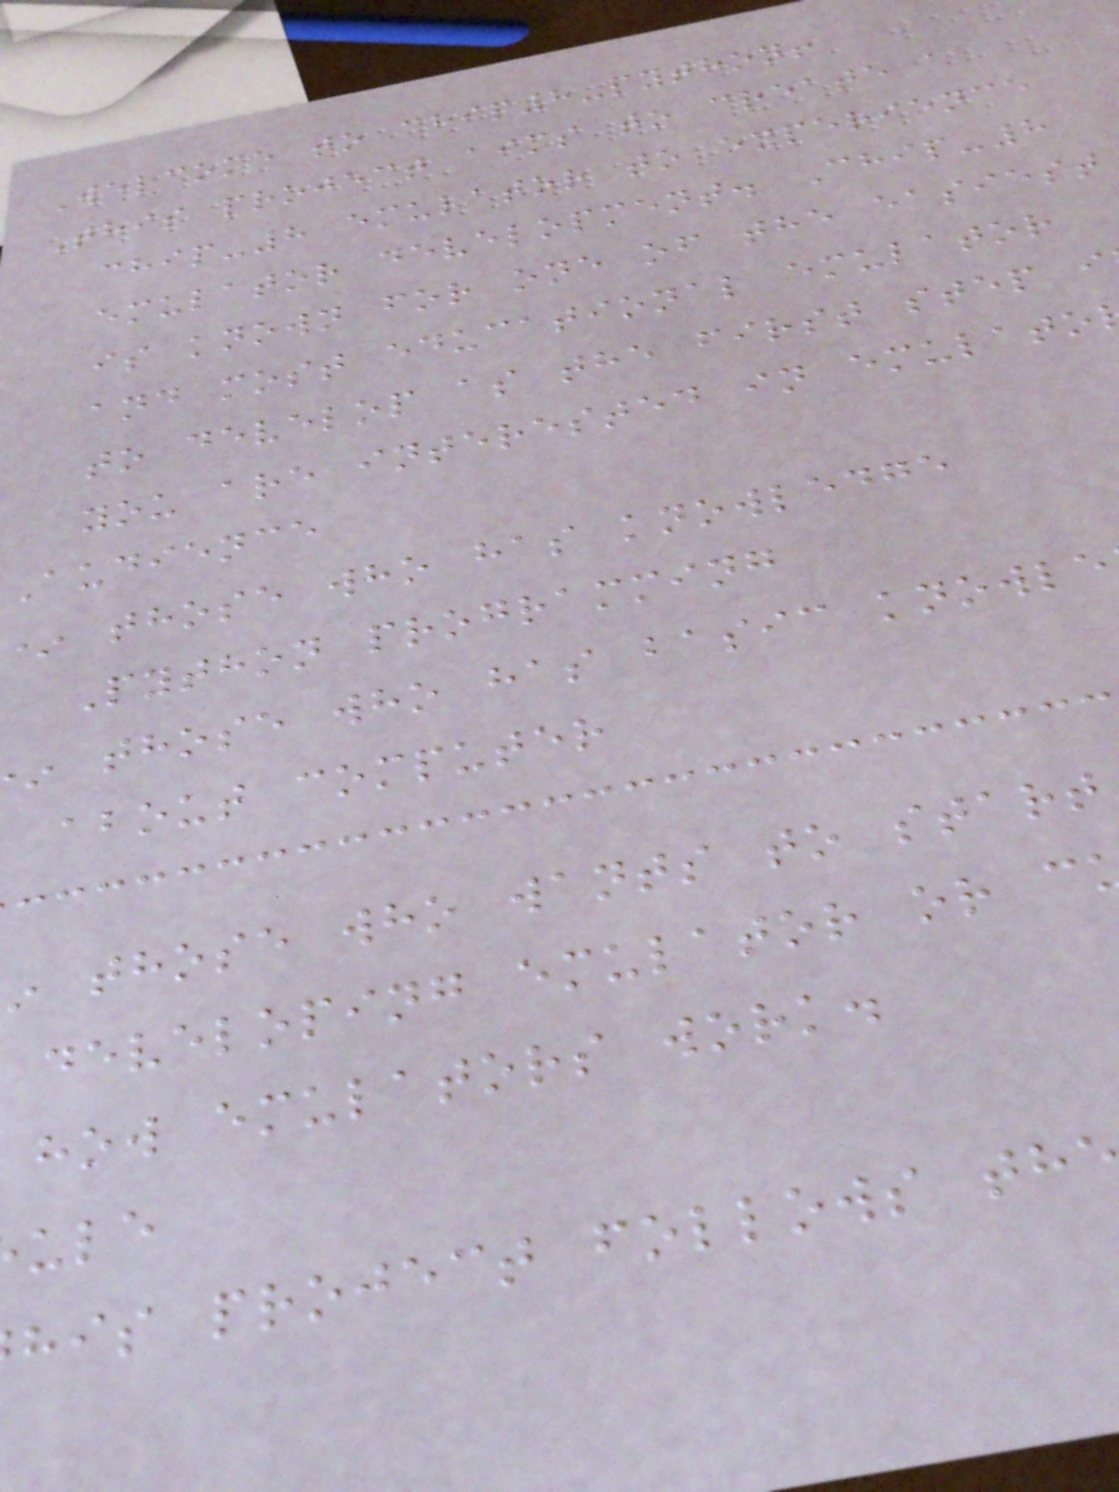Welcome to chip8-python!
This project aims to create a
chip-8 emulator to experience
emulator development. Chip-8
is known for one of the easiest
and most educational emulator
to develop as the first step i
you are interested in emulato
Audience
* those who has knowledge
Python programming
those who has basic knowle
about computer
those who wants to start
developing emulator or c
how emulators work.
his project follows th
